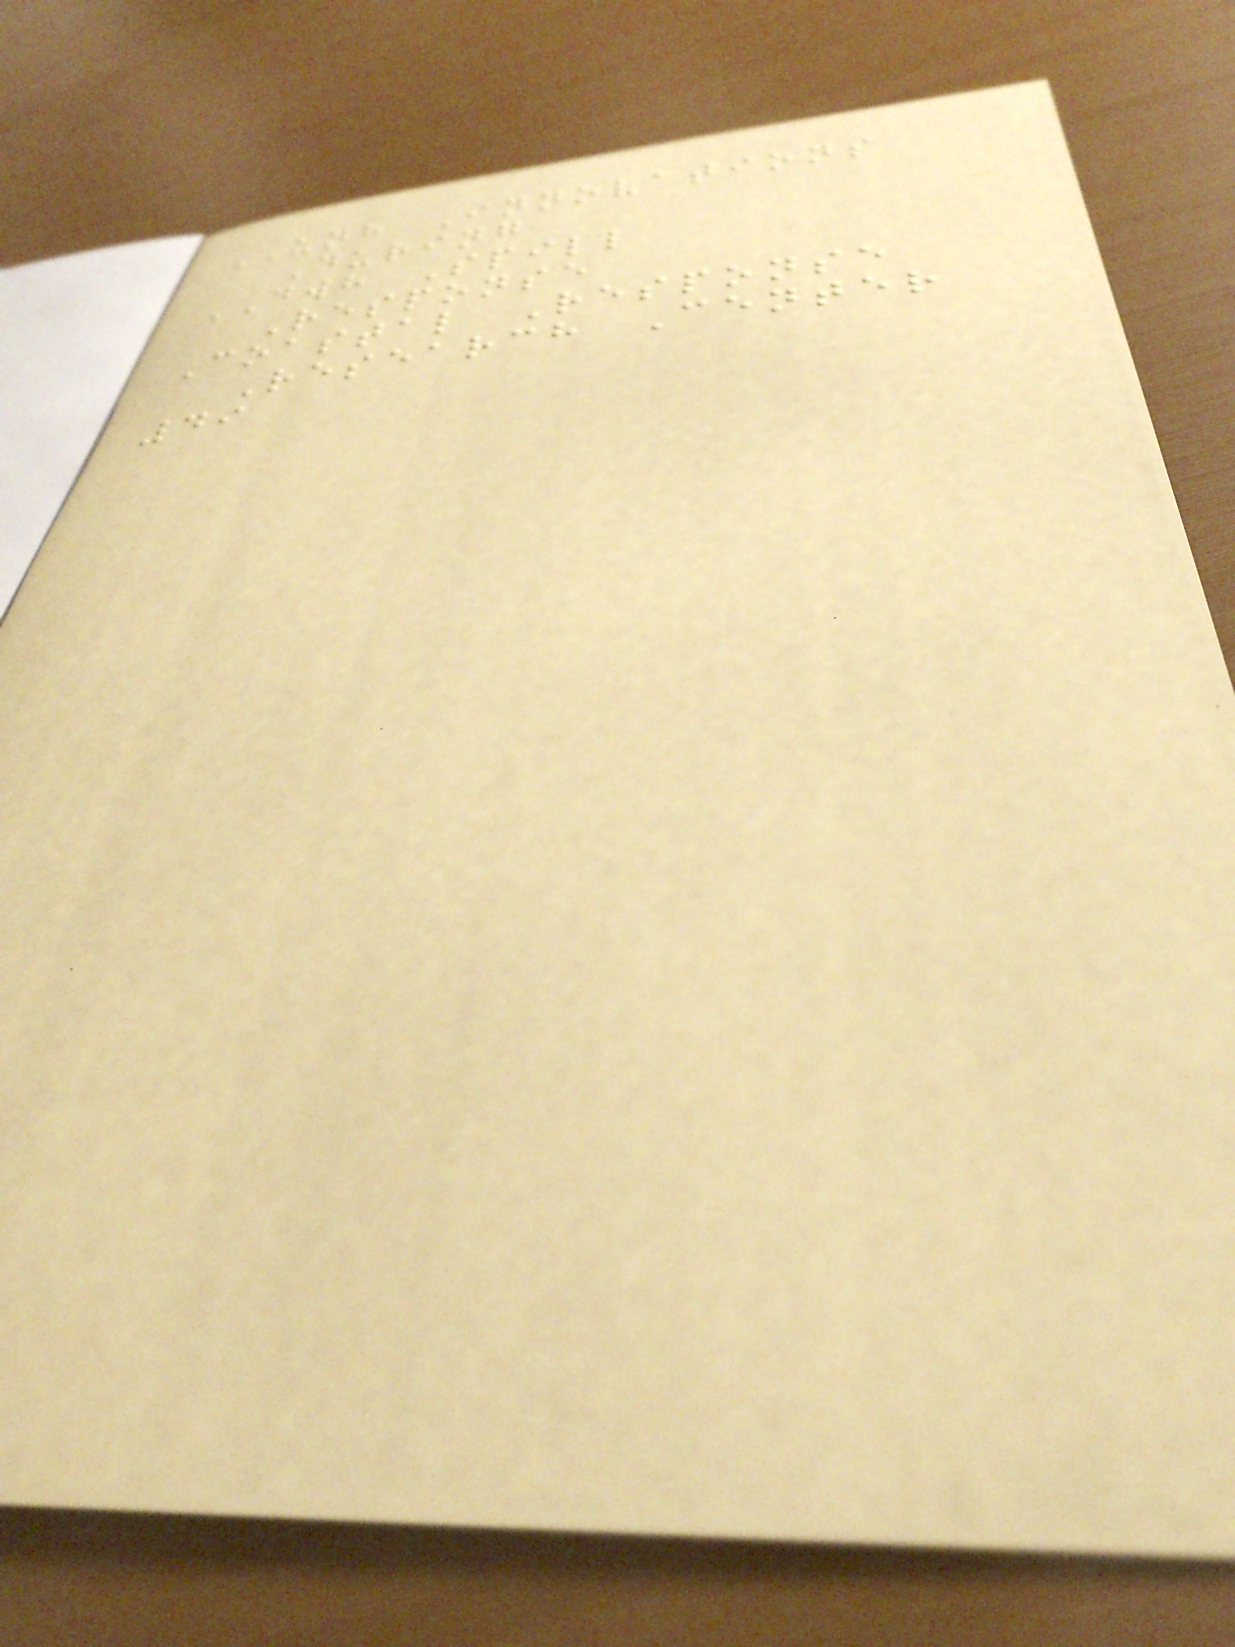UNH Innovations
During
DWH Spill
Response
Coastal Response
Research Center
49
